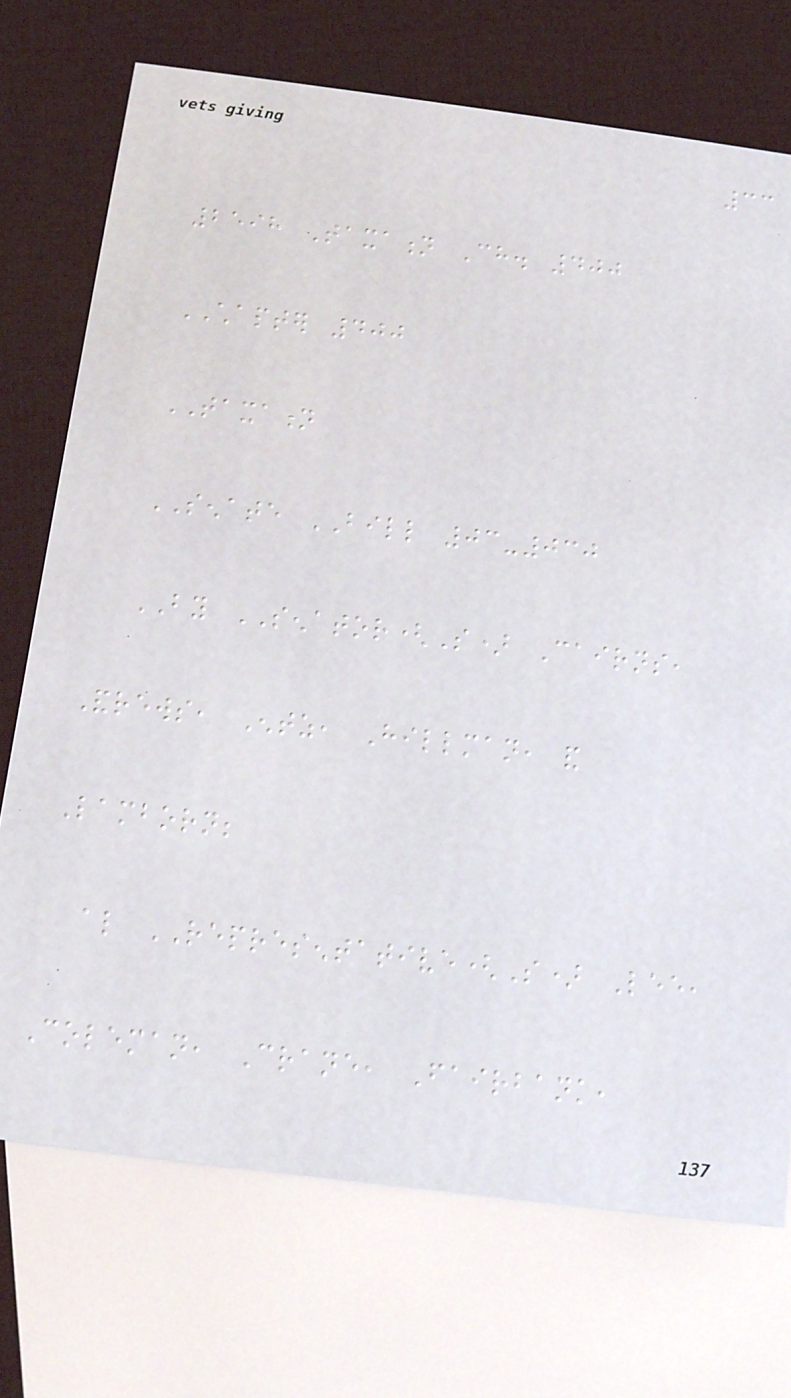33
2598 Taxation Ch. 400
CHAPTER 400
TAXATION
SENATE BILL 03-030
BY SENATOR(S) Cairns,
Andrews, Entz, Hillman, and
Lamborn;
also REPRESENTATIVE(S) Lee,
Coleman, Crane, Fairbank,
